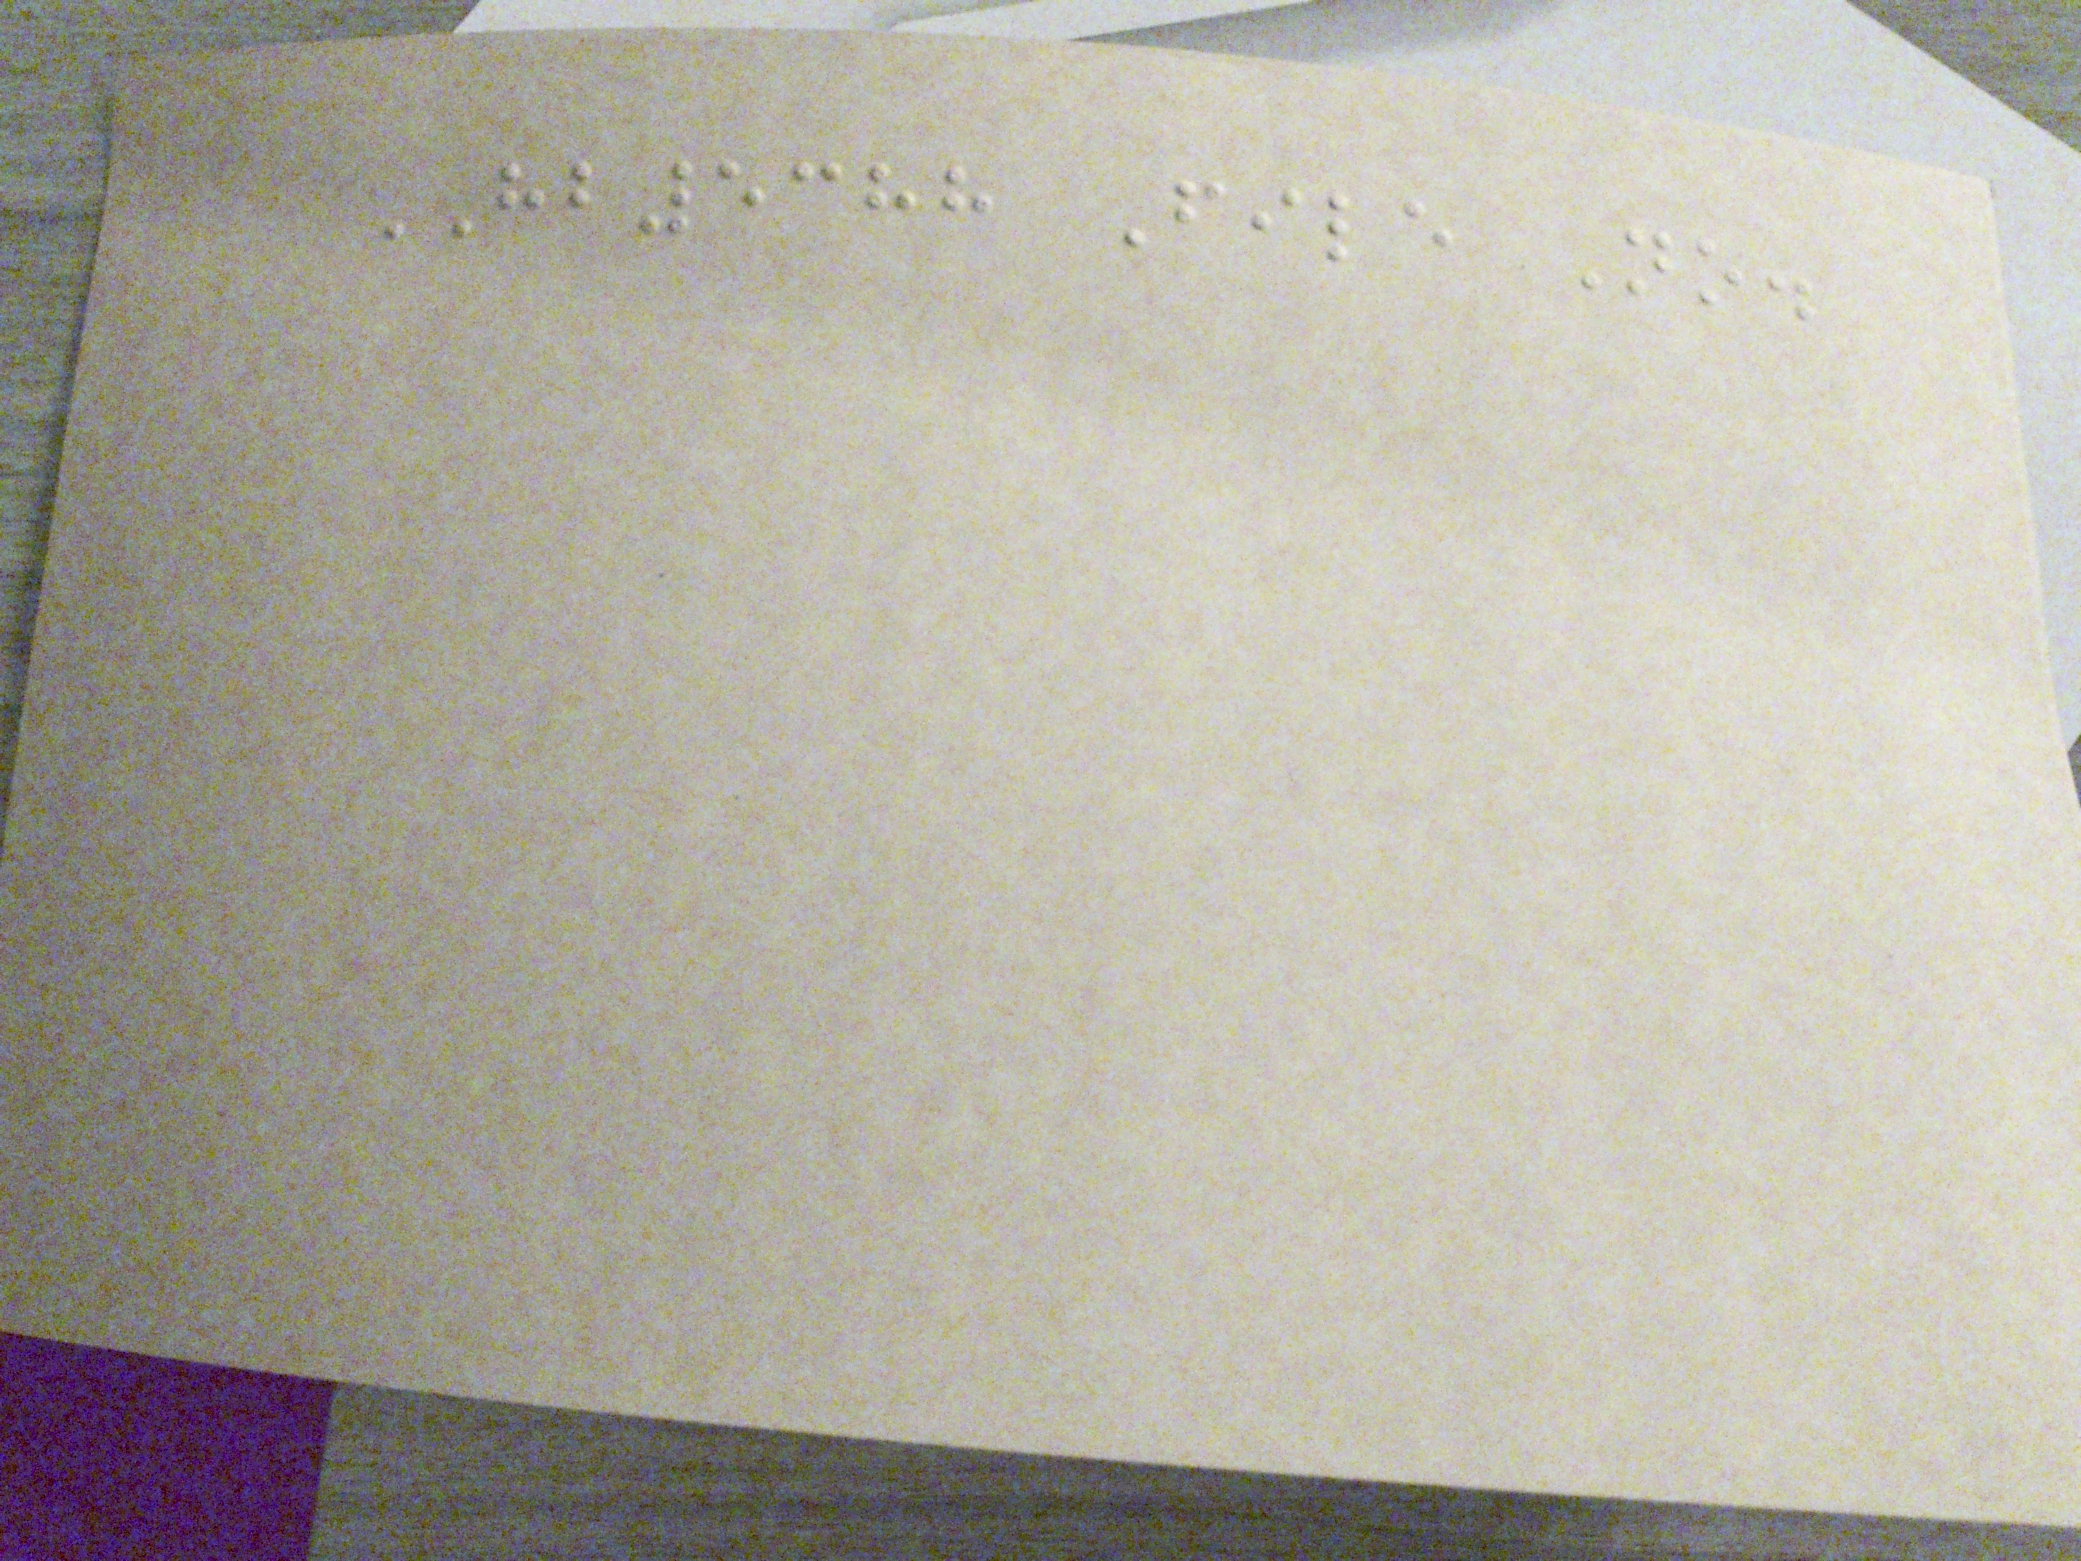HB5388 File No.
